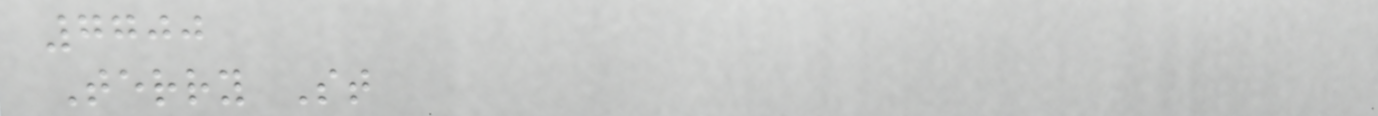7700
Terry St
